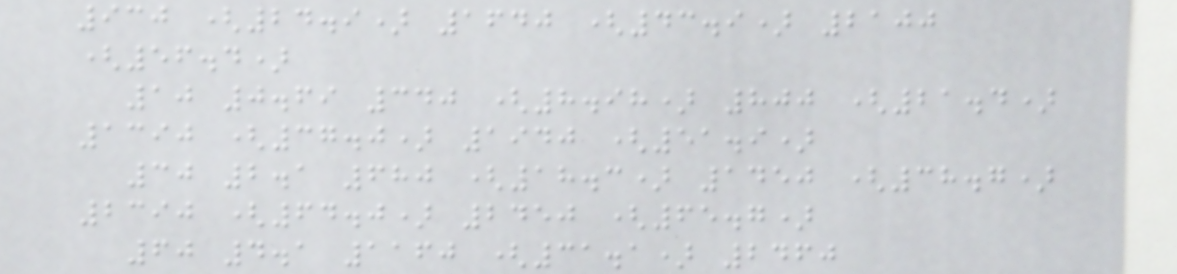930 (24.9) 1640 (43.9) 2100
(56.4)
10 0.69 340 (8.98) 800 (21.4)
1390 (37.0) 1940 (51.9)
30 2.1 680 (18.3) 1450 (38.7)
2390 (64.0) 2450 (65.7)
60 4.1 1160 (31.1) 2460
